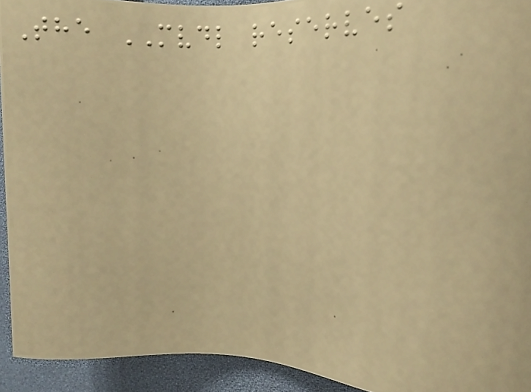The MVDL reserves
